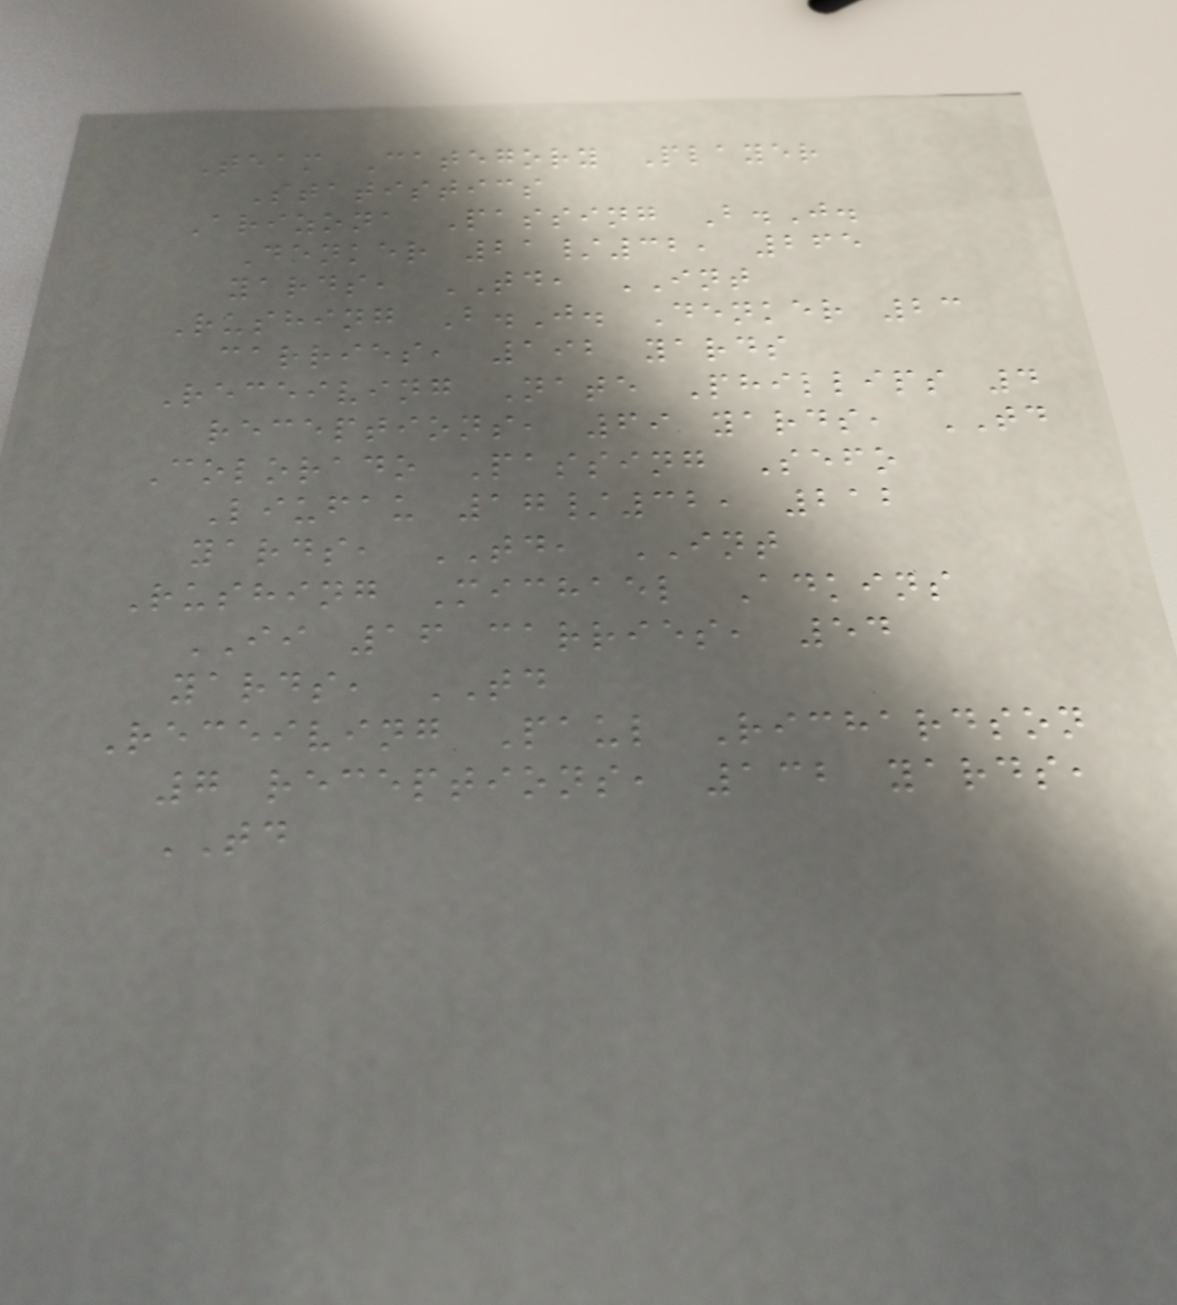Team Category Player
Statistics
Arizona Passing B.J.
Denker 21/32, 265
yards, TD, INT
Rushing B.J. Denker 23
carries, 192 yards
Receiving Nate Phillips 4
receptions, 69 yards, TD
Colorado Passing Sefo
Liufau 17/32, 212
yards, TD, INT
Rushing Michael Adkins
II 16 carries, 54
yards, TD
Receiving Paul Richardson
7 receptions, 132 yards,
TD
